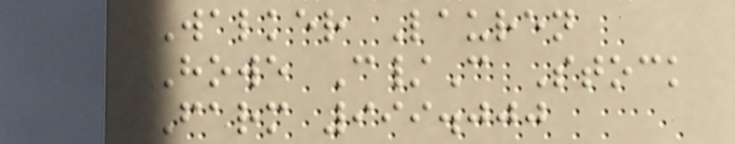Walker Lauren
Howe C/C Stock
Farm 999.000
